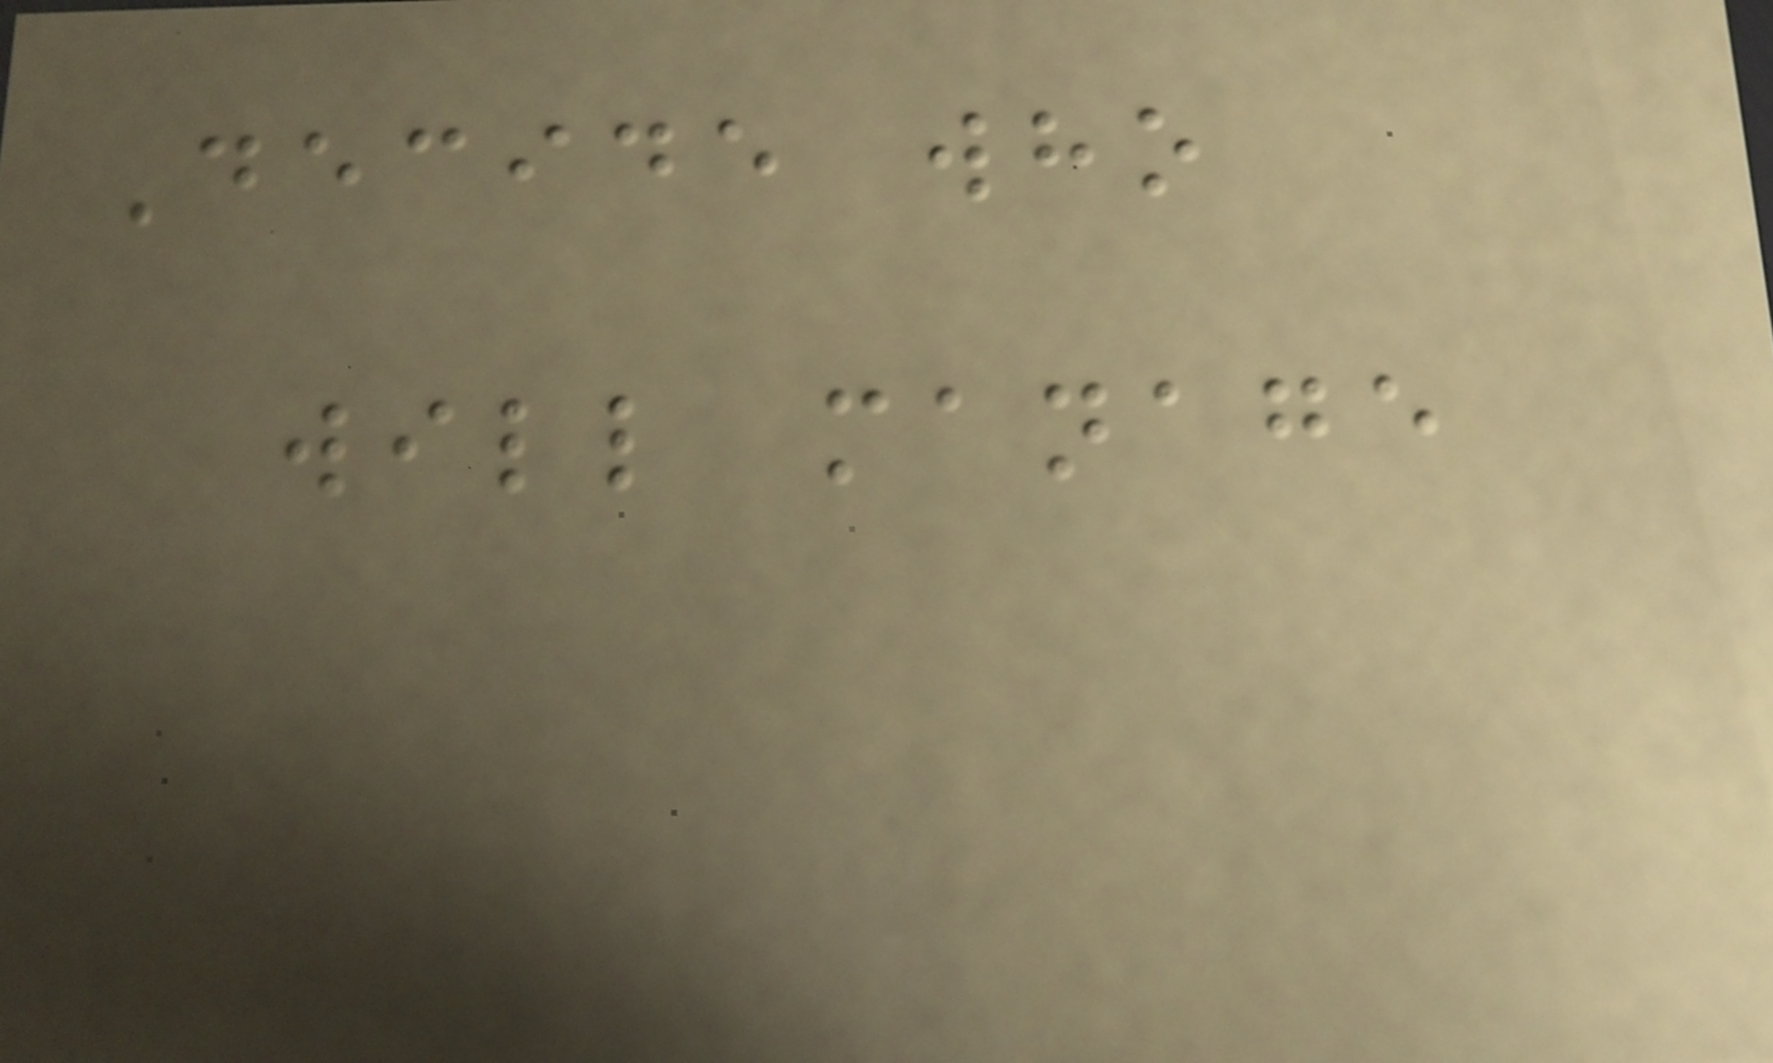Decide who
will manage
